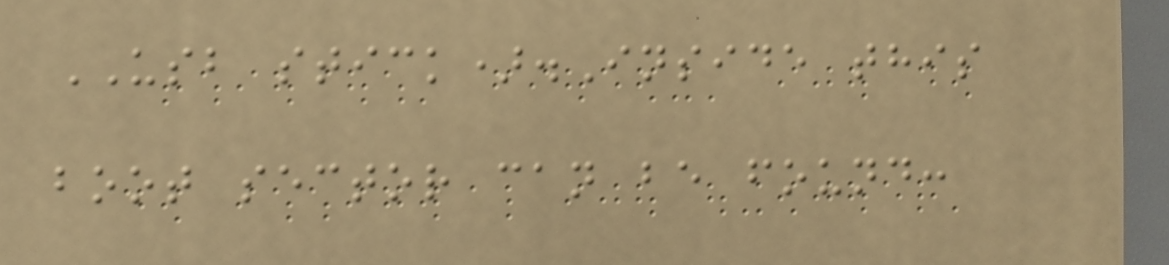USB stick).Inside this
boot sector can be found:
